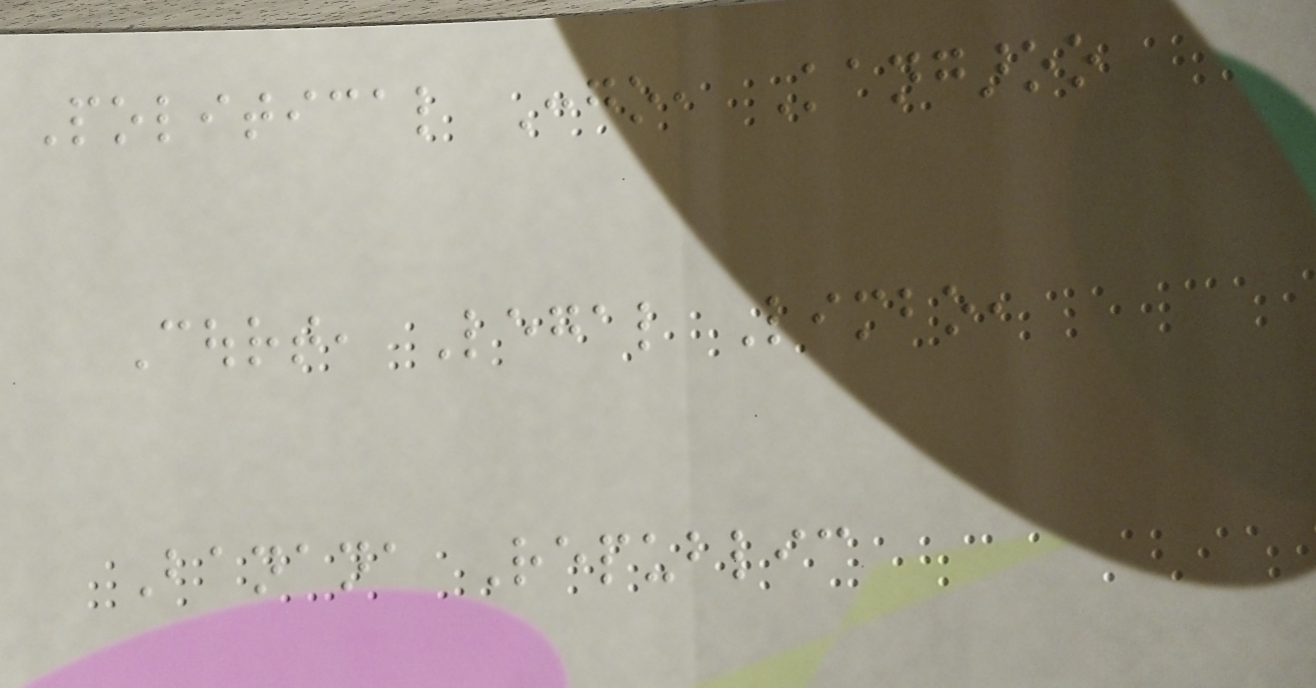Political Congo, Kangaroo
Court, Legal Limbo,
Banana Republic
